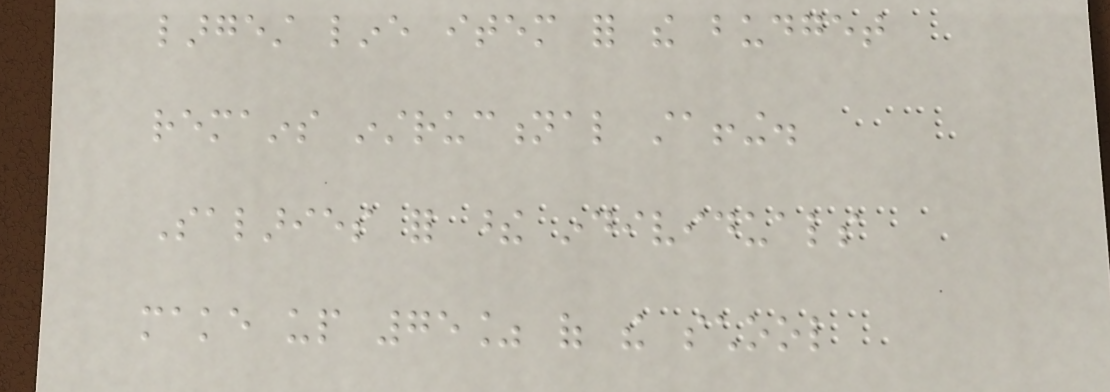largest line item for the budget
remains instructional staffing.
Salaries for these individuals
make up 75% of the school
